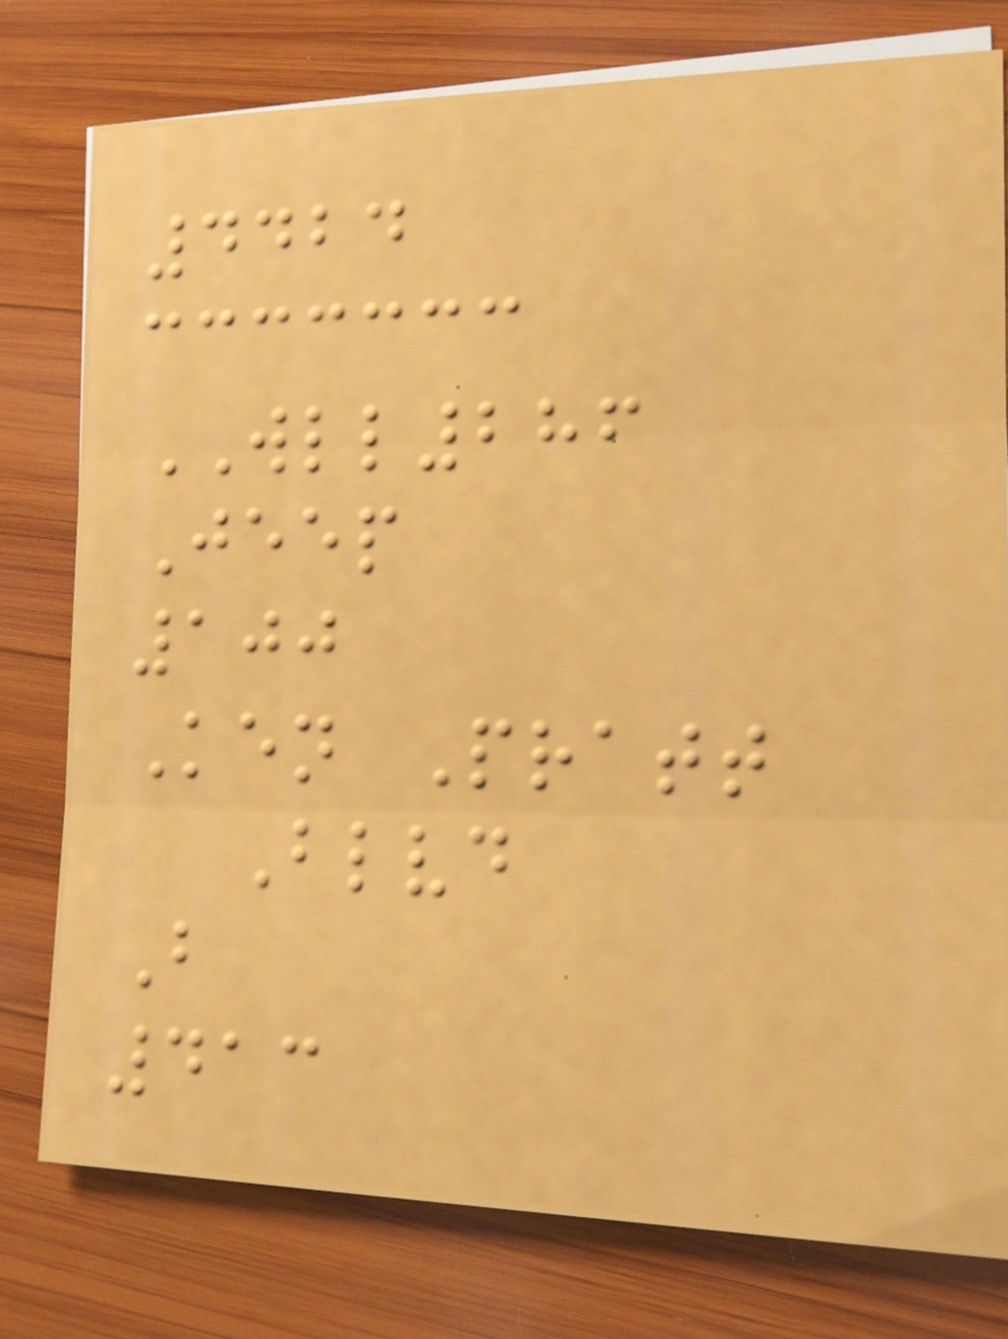4424
WLL286
Jeep
100
Ken Pratt
Blvd
B
413
